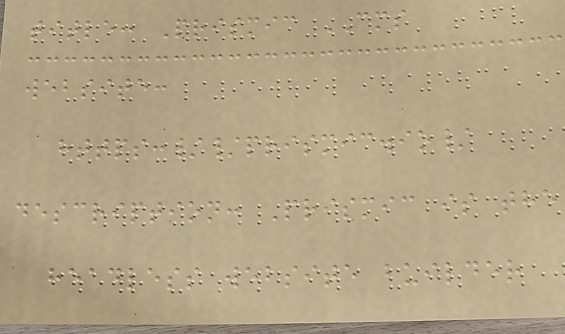title: Prismic CMS
website:
https://prismic.io/
description: Prismic is the
headless website builder
